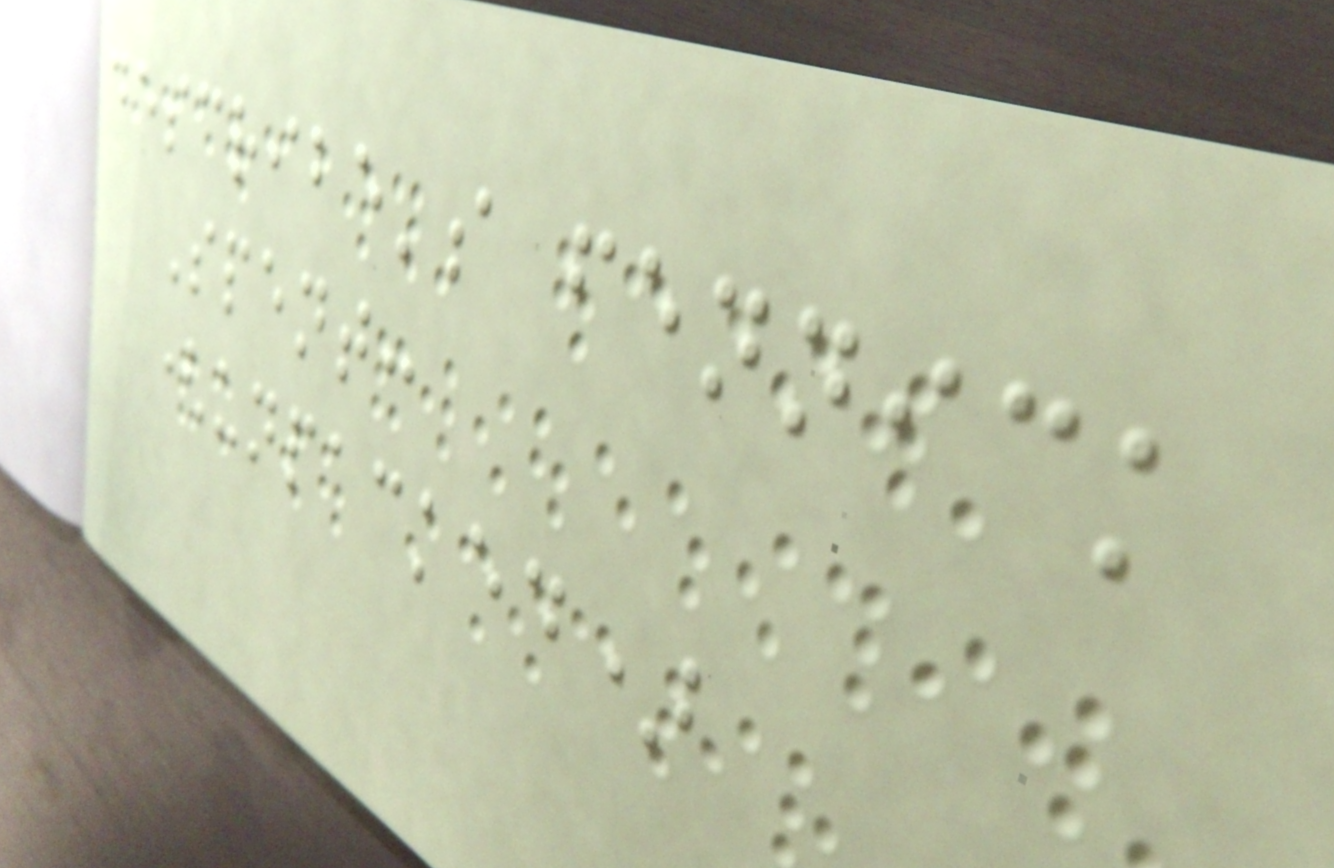describe's fennick
Spent:
(unpacked)
